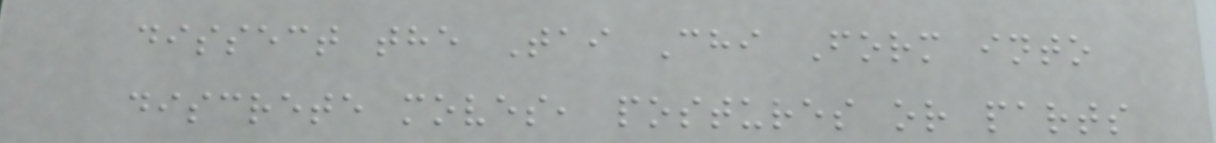dissect the Tai Chi Form into
discrete moves, postures or parts
